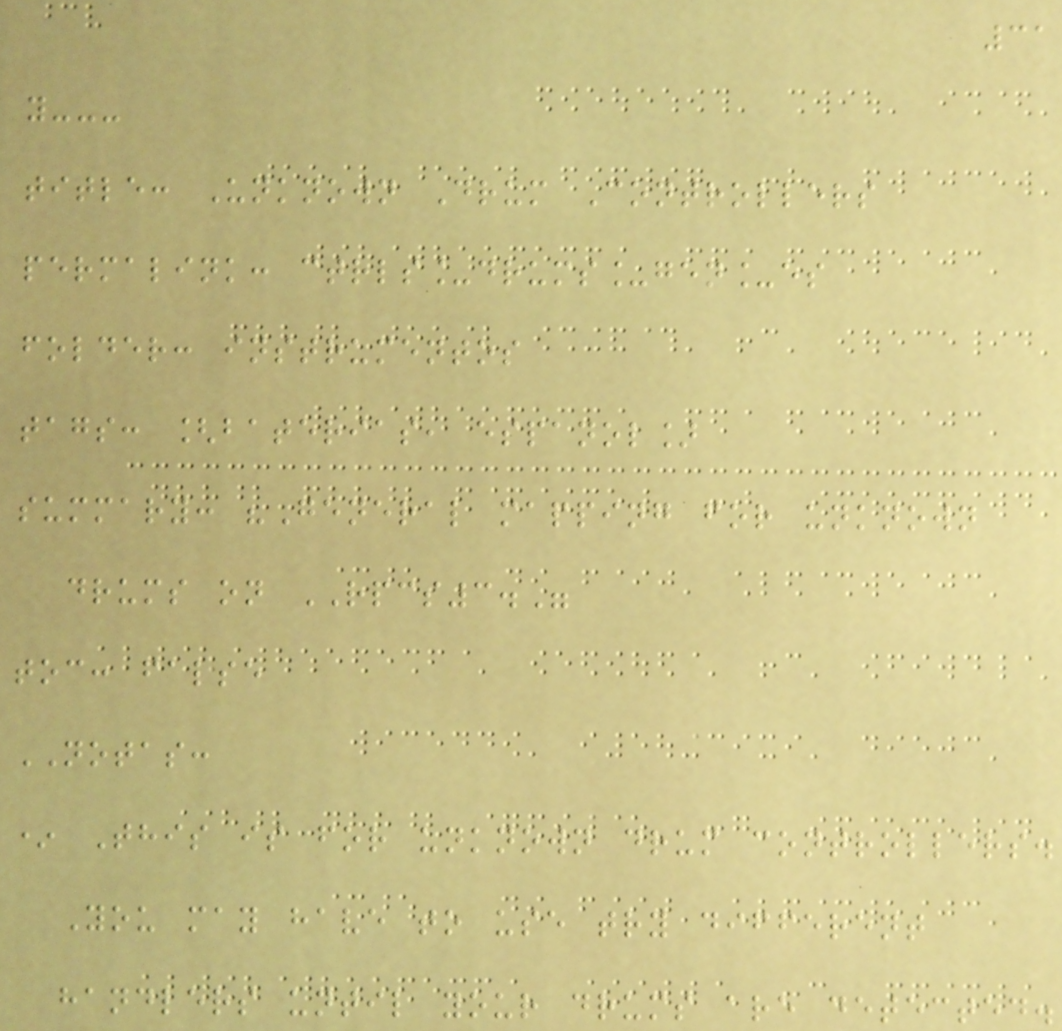31
y---
title: Unknown Drum Controllers
permalink: ctrls_drums_gen_es
folder: instrumentos
tags: [baterias, espanol]
summary: "General mapping for unknown
drums on RPCS3."
toc: false
NOTAS:
* This is for unknown drum controllers.
You may have to use try different
handlers until your drums are detected.
